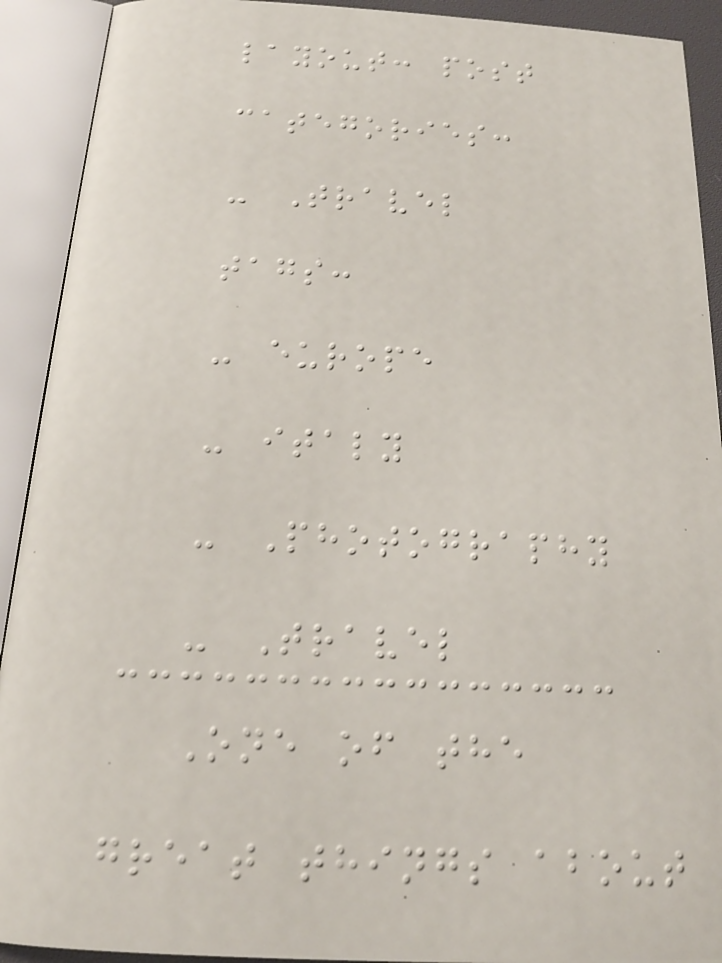layout: post
categories:
- Travel
tags:
- europe
- italy
- Photography
- Travel
One of the
great things about
